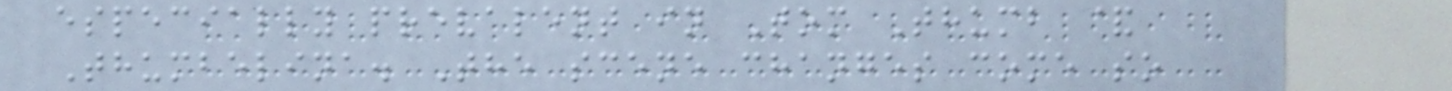especially prevalent in Tom Thumb &
Thumbelina. The scene changes come so
